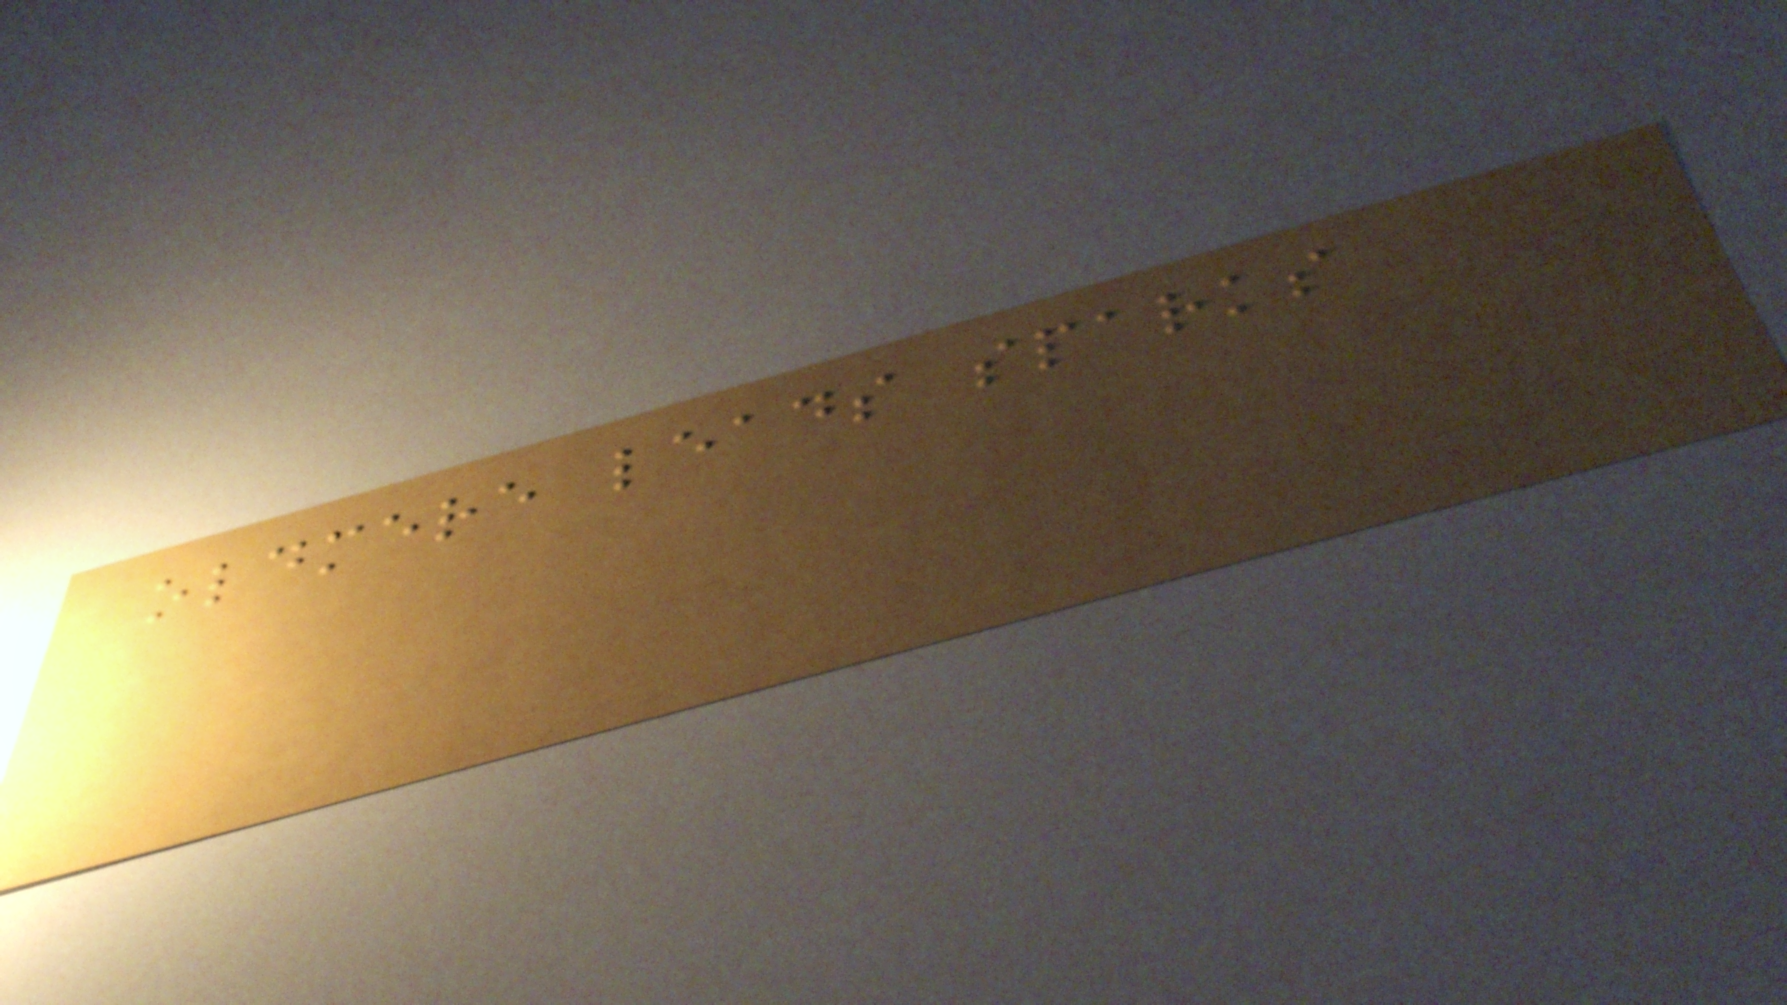oldmere leads sparks
